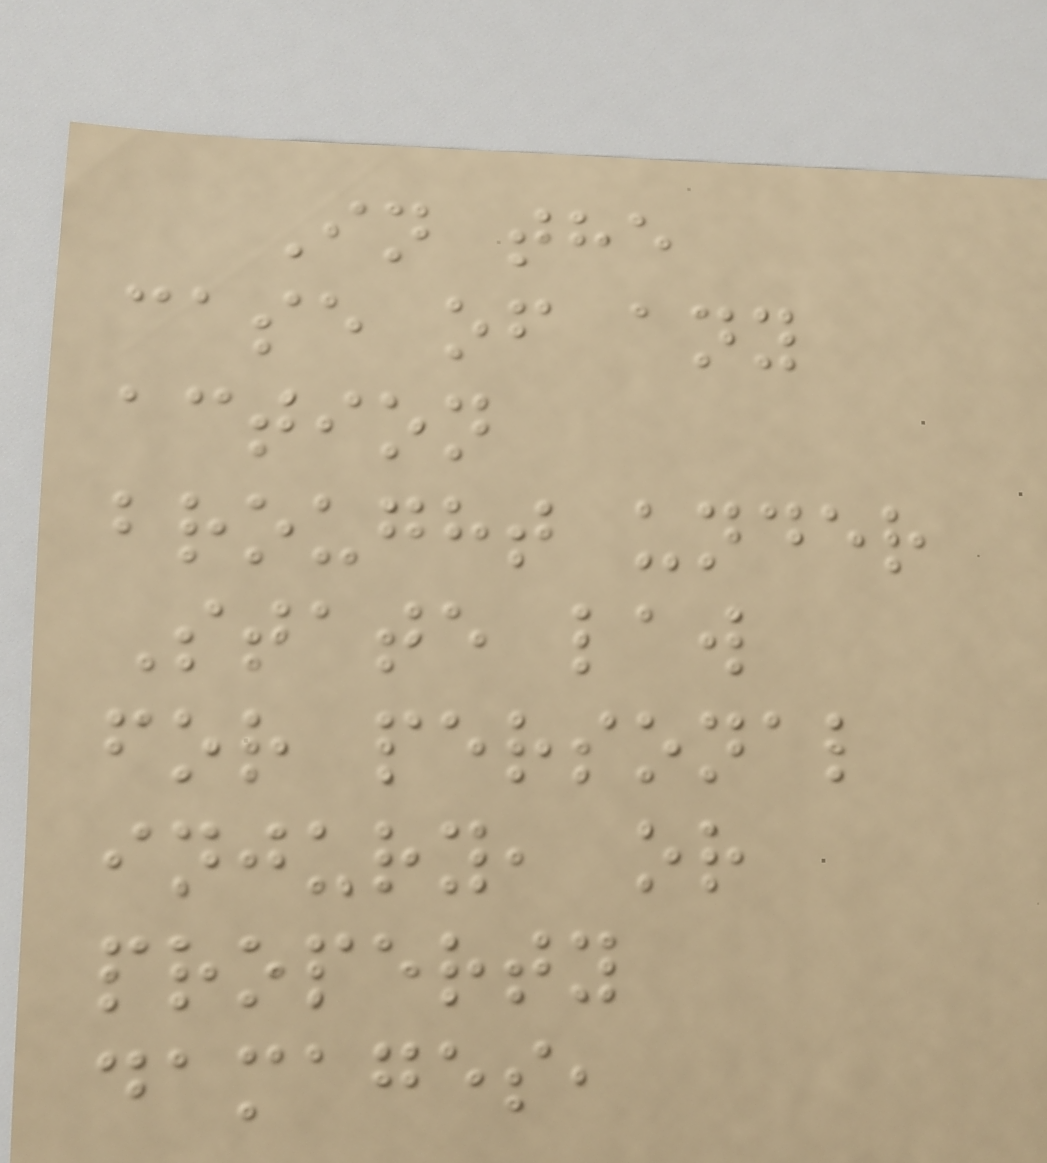In the
case of any
action
brought under
State law
for personal
injury, or
property
damages,
